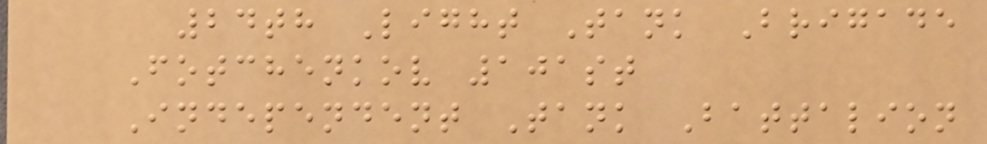24th Light Tank Brigade
Fotchenkov 101st
Independent Tank Battalion
